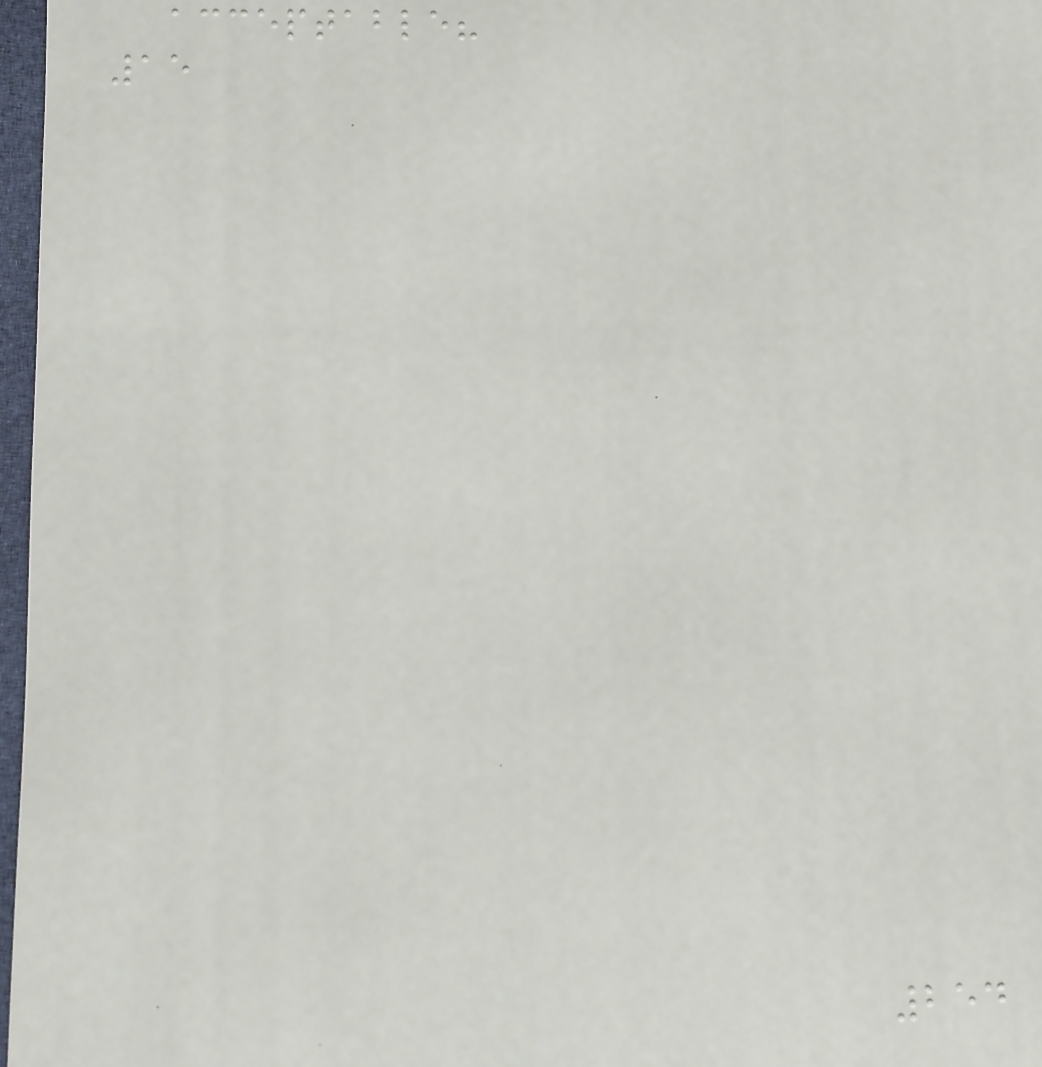acceptable?
15
254
